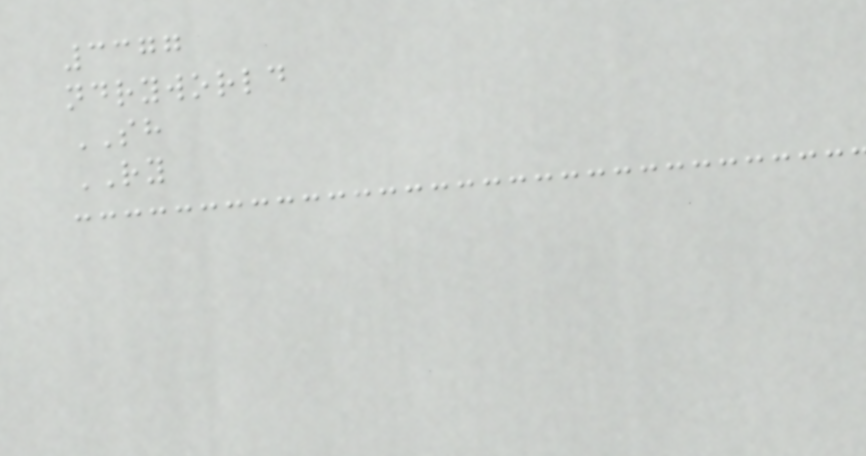3377
ndryworld
SH
RY
